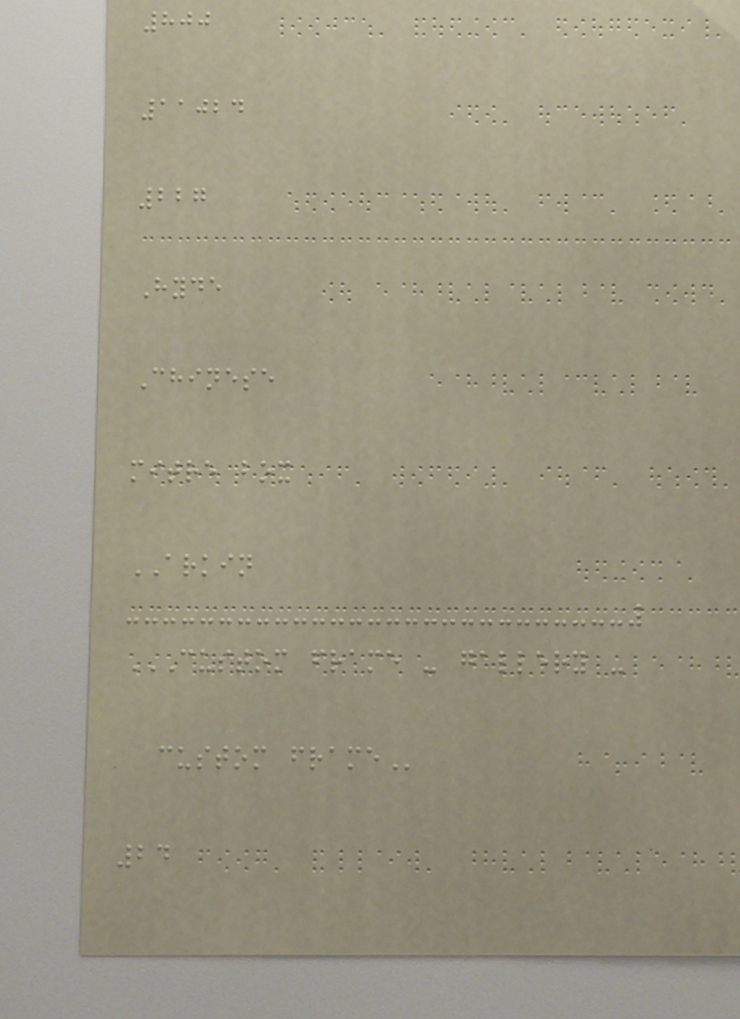800
11024
227
Hyde
Chinese
mitre box
ARKIN
CUSTOM FRAME - GALLERY -
CUSTOM FRAME
24
